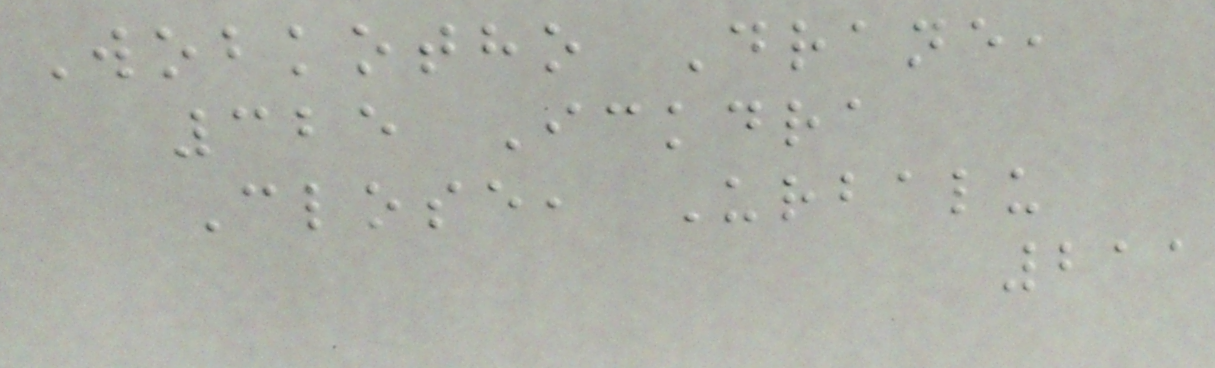Wobkotho Drane,
325 Ickdra
Close, Urbalu
211
